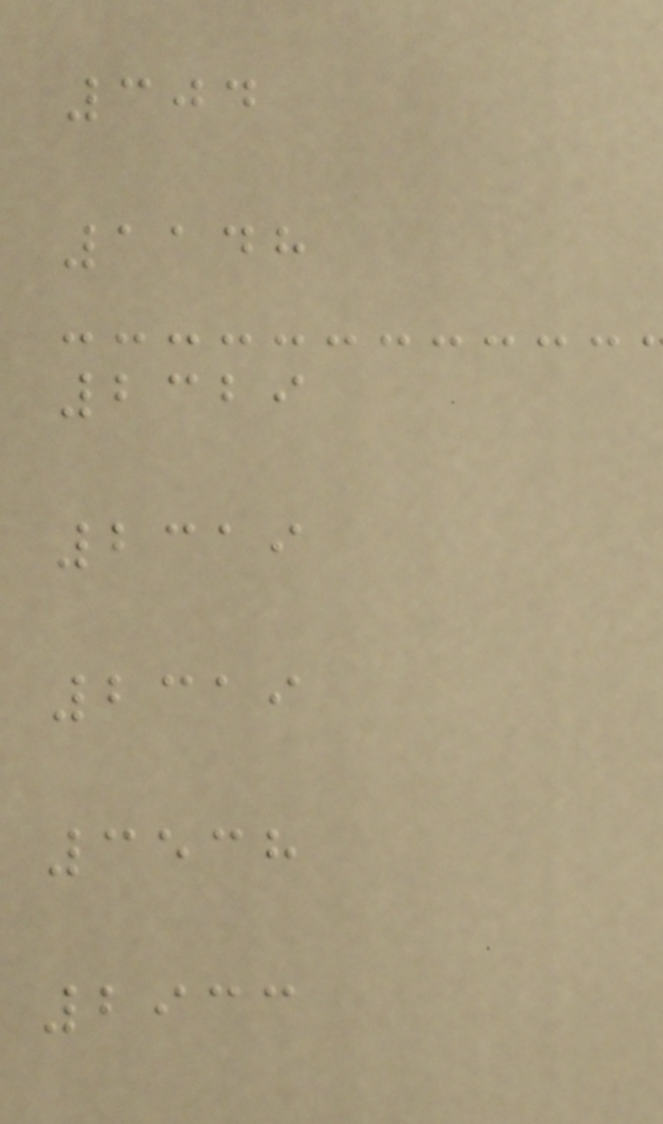304
1148
2329
2319
2319
3538
2933
